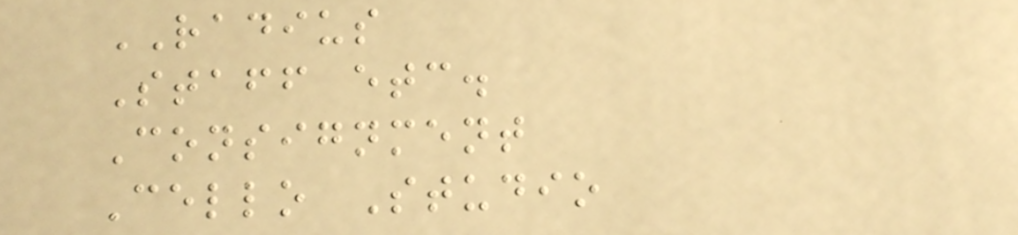RADIUS
Staff etc.
Consignment
Cello Studio
